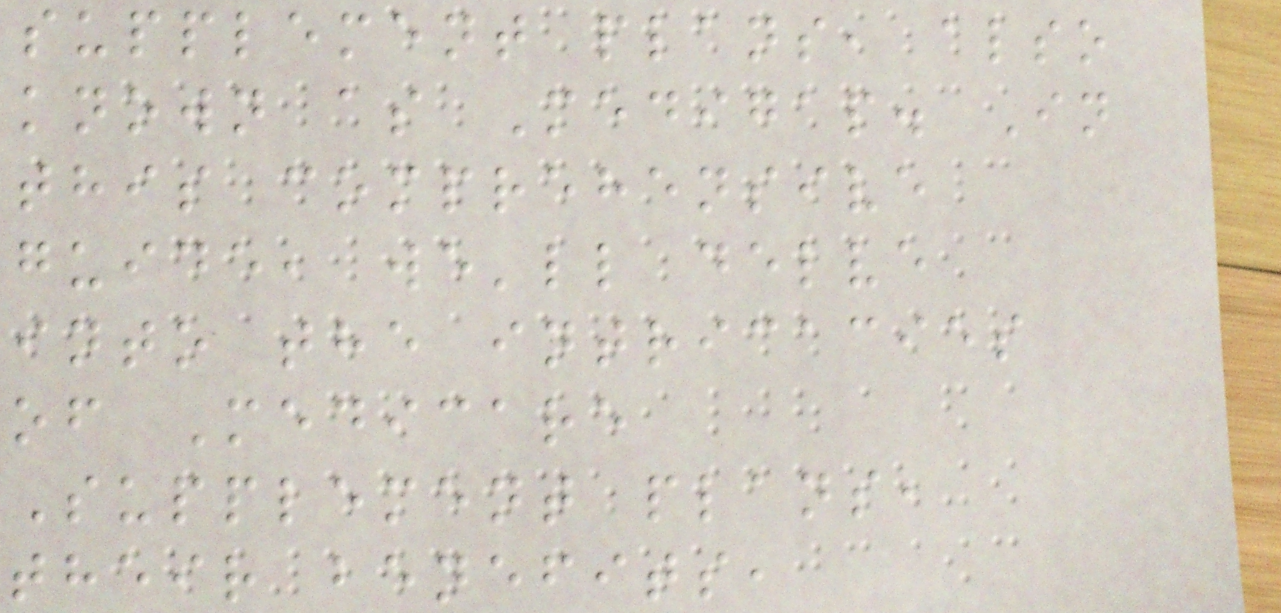supplement plans, also
known as Medigap. In
this comprehensive
guide, we'll delve
into the intricacies
of Medicare
Supplement plans,
their benefits,
